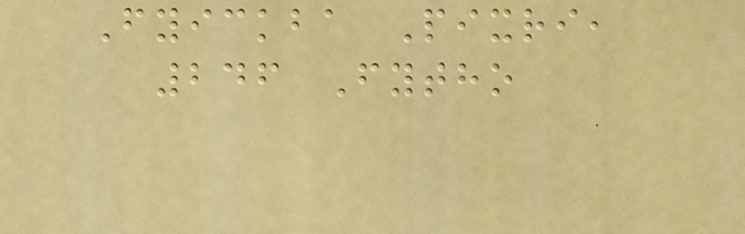Fyickba Pixri,
246 Fytho
